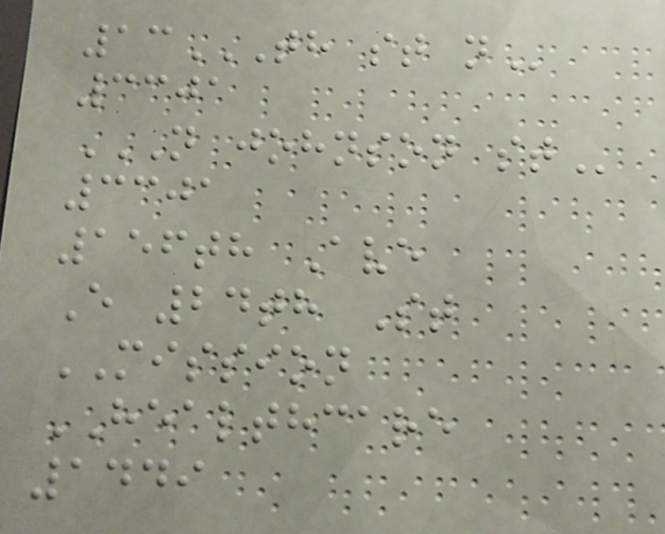13TH ST N
3301
N JOHNSON ST
3301
156th Ave
E 24th St
MISSION
HEALTHCARE
1449
